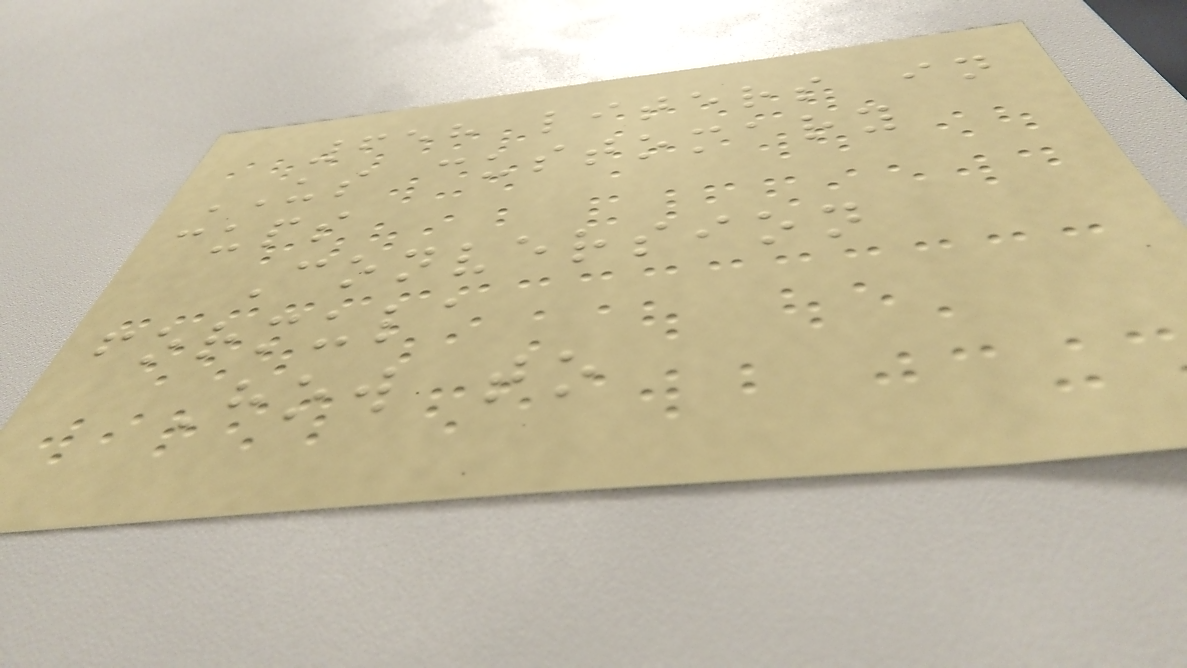658 liters in
US customary
cups
Conversion
formula
How to
